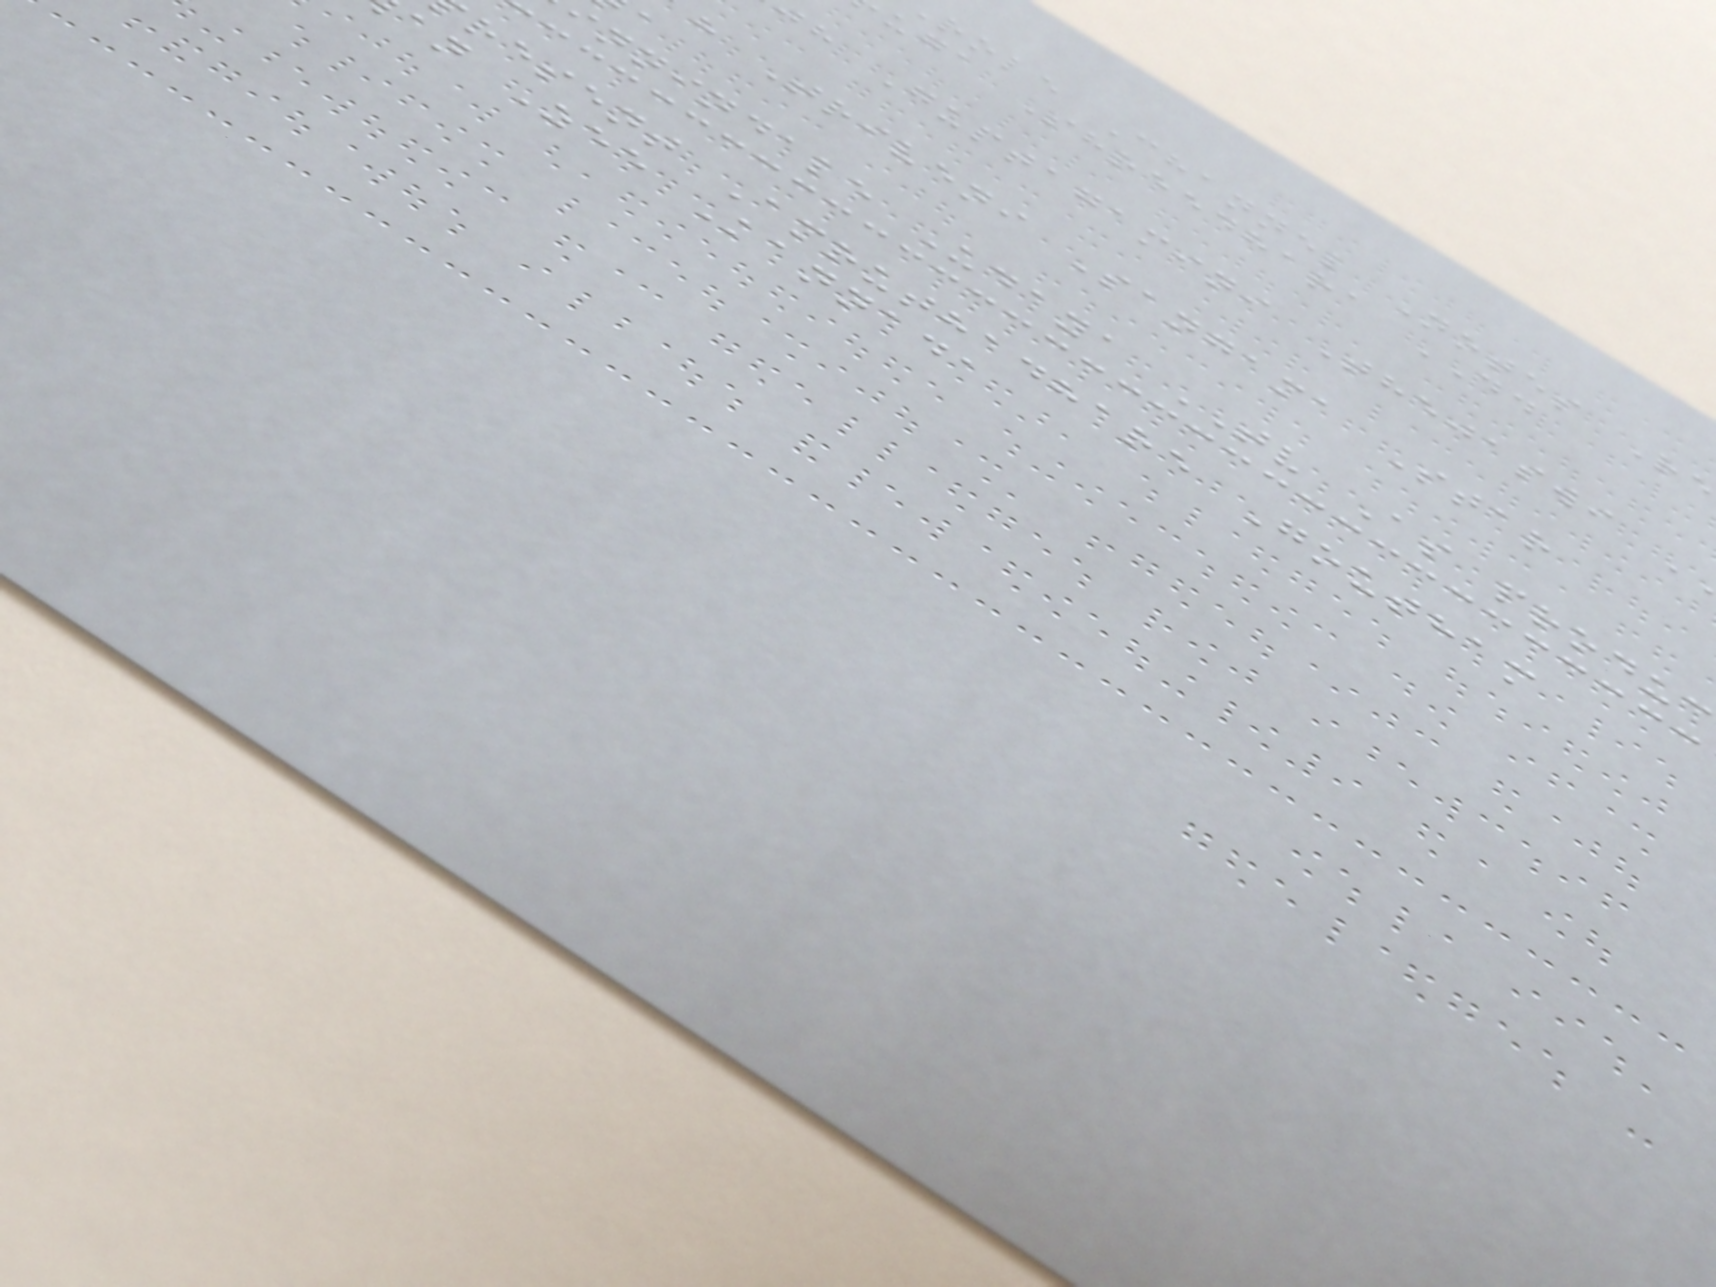role Channel Notes Re
uga Shreedhara DD
jh Guptagamini Thejaswi
h Triveni Sangama Star
innindale Udaya TV As produc
resent Amruthadhare Goutham
an Zee Kannada
